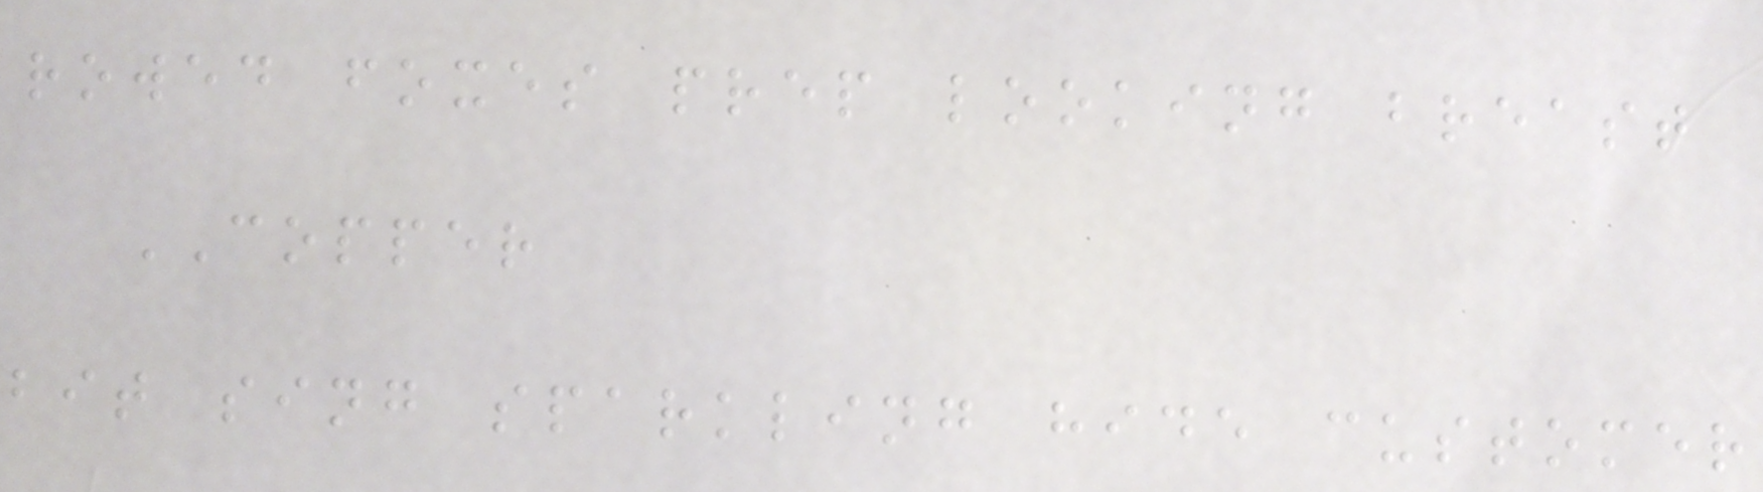rowed foxes prep looking breast
COPPER
bit sing sparkling hide customer
